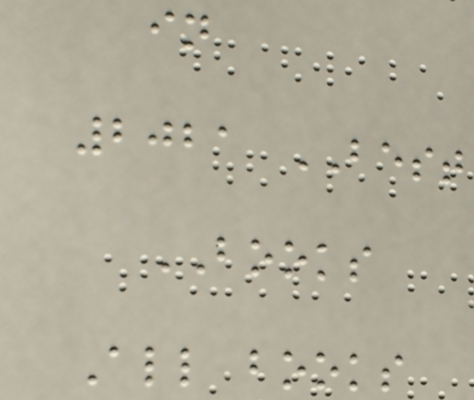in
2021 BEST
BOOKS
All books
